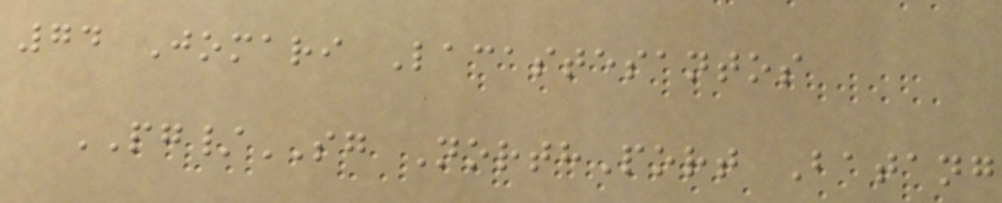74 Jomari Lacastesantos
PG/SG NorthPort Batang
